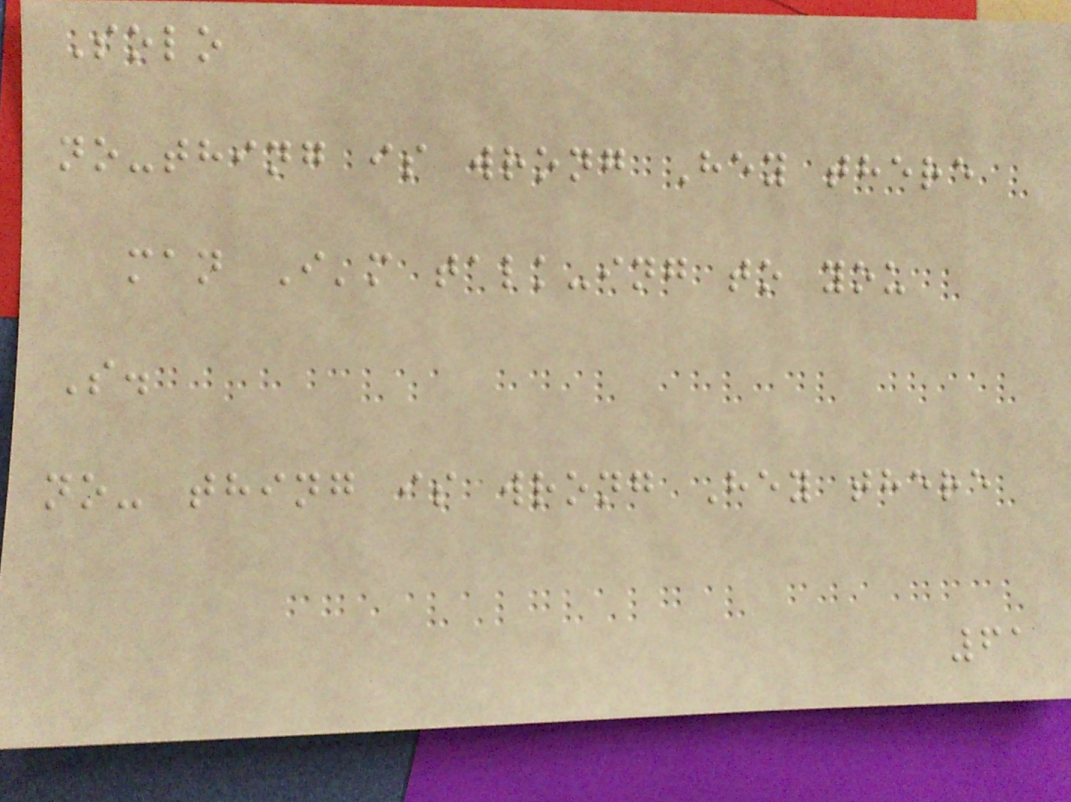Solo
no-thing is wrong Hey there
man I'm talk-ing to you
S.
no- thing is wrong Hey there
61
